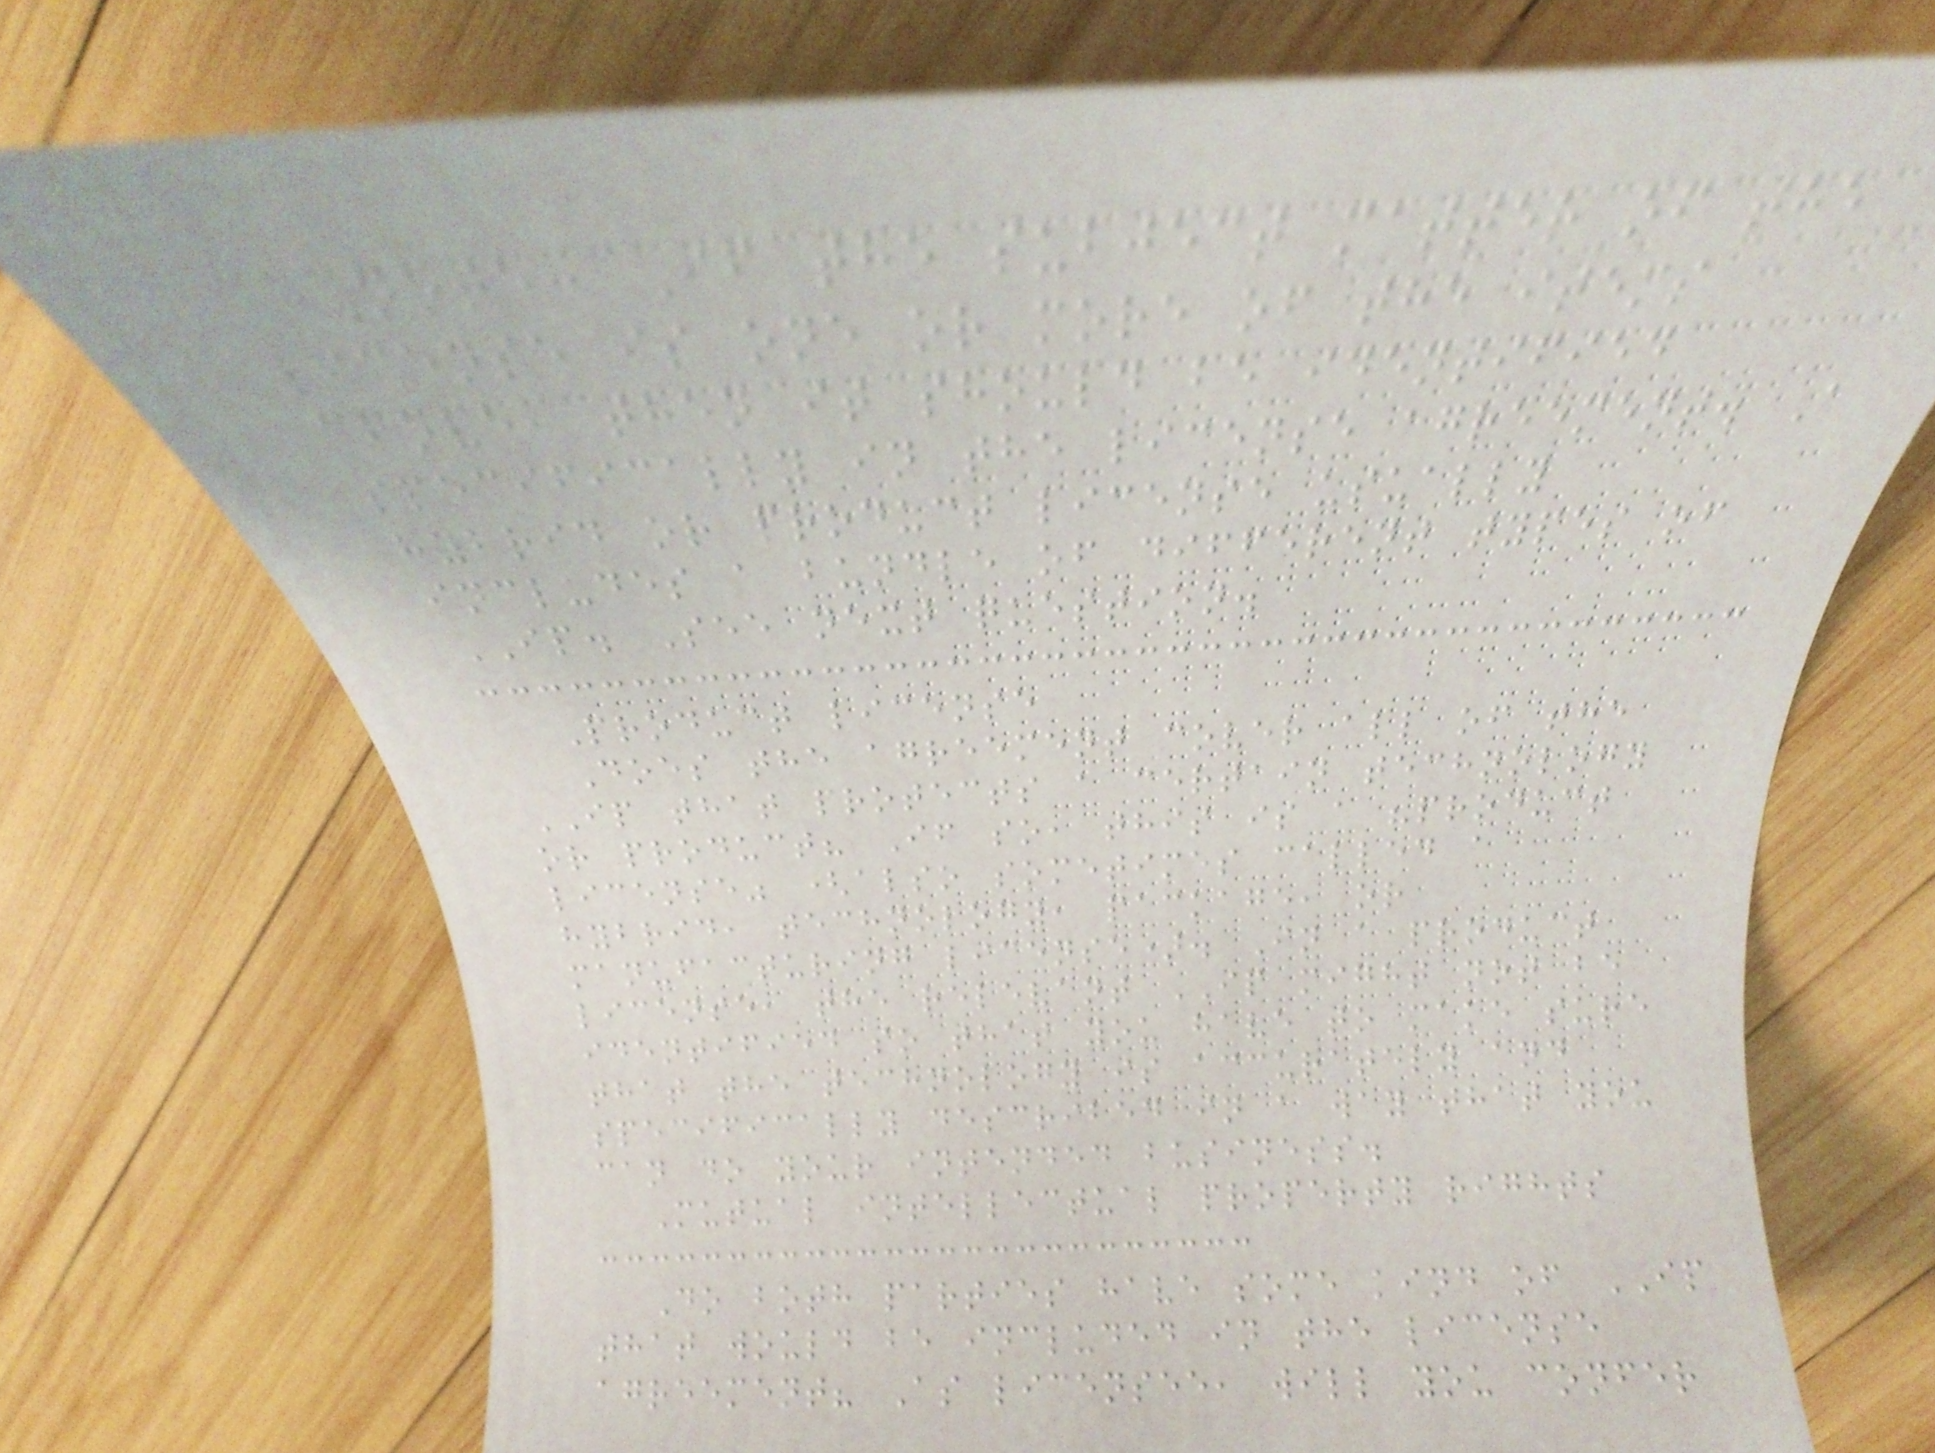Note: If the subject matter of the
license is one or more of the items
above, then it should be identified
specifically in the license agreement. A
hybrid or product license usually
includes a bundle of different types of
IP. See next question.
Product license
Does the agreement cover all of the
IP that protects a certain technology
or product? If so, this is a "product
license" (also sometimes called a
hybrid, technology, package, or
manufacturing license). In a product
license, the relevant IP might not be
identified so that you have to make sure
that the technology is accurately and
specifically described in a way that you
can do your intended business.
Mutual intellectual property rights
Do both parties have some kind of IP
that would be included in the license
agreement? As licensee, will you confer
